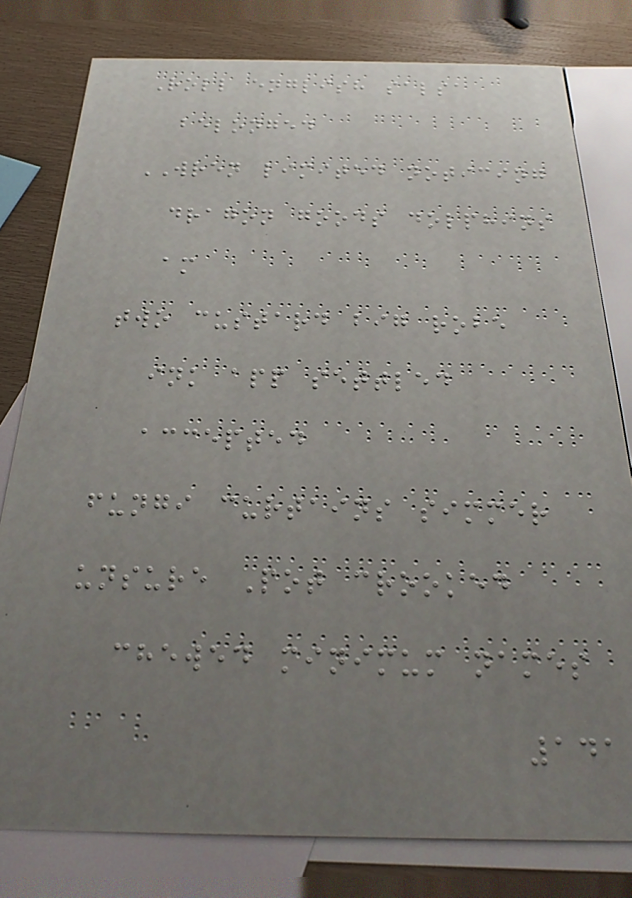Roll english salsa
belonged
WREN limited noticing
dragon goods dolphins
am
two custard big robe
ink app settled
accepted
fungi curtains simmer
unsure Pot crooked
chewed minimum names
141
